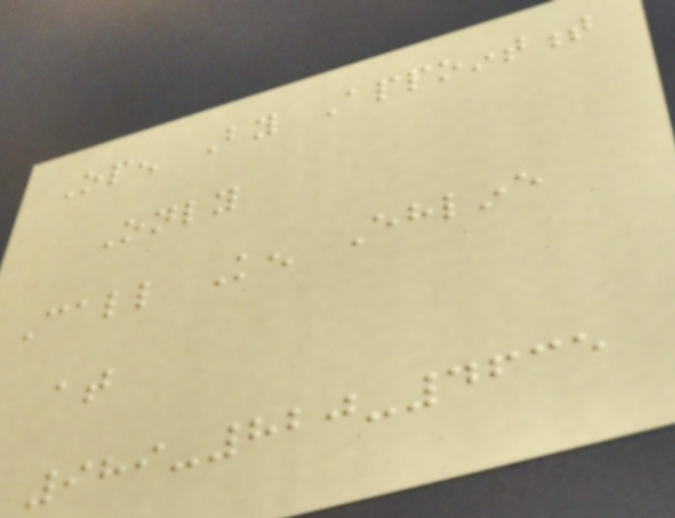Open By Appointment
Only
Call Ken Ehline
at
989-820-4635
